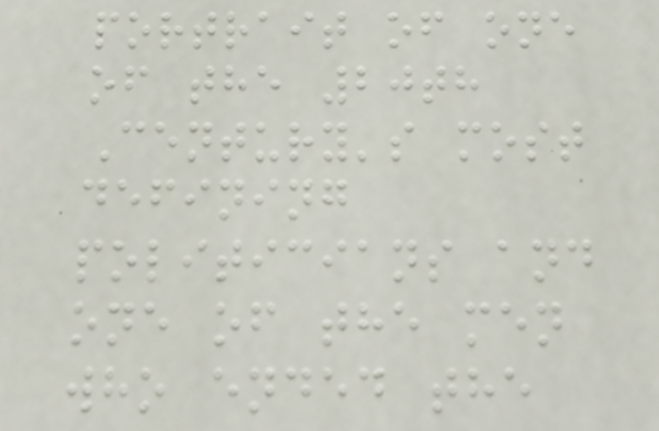portrait of one
of the 20th
Century's most
defining
politicians and
one of the men
who ended the
